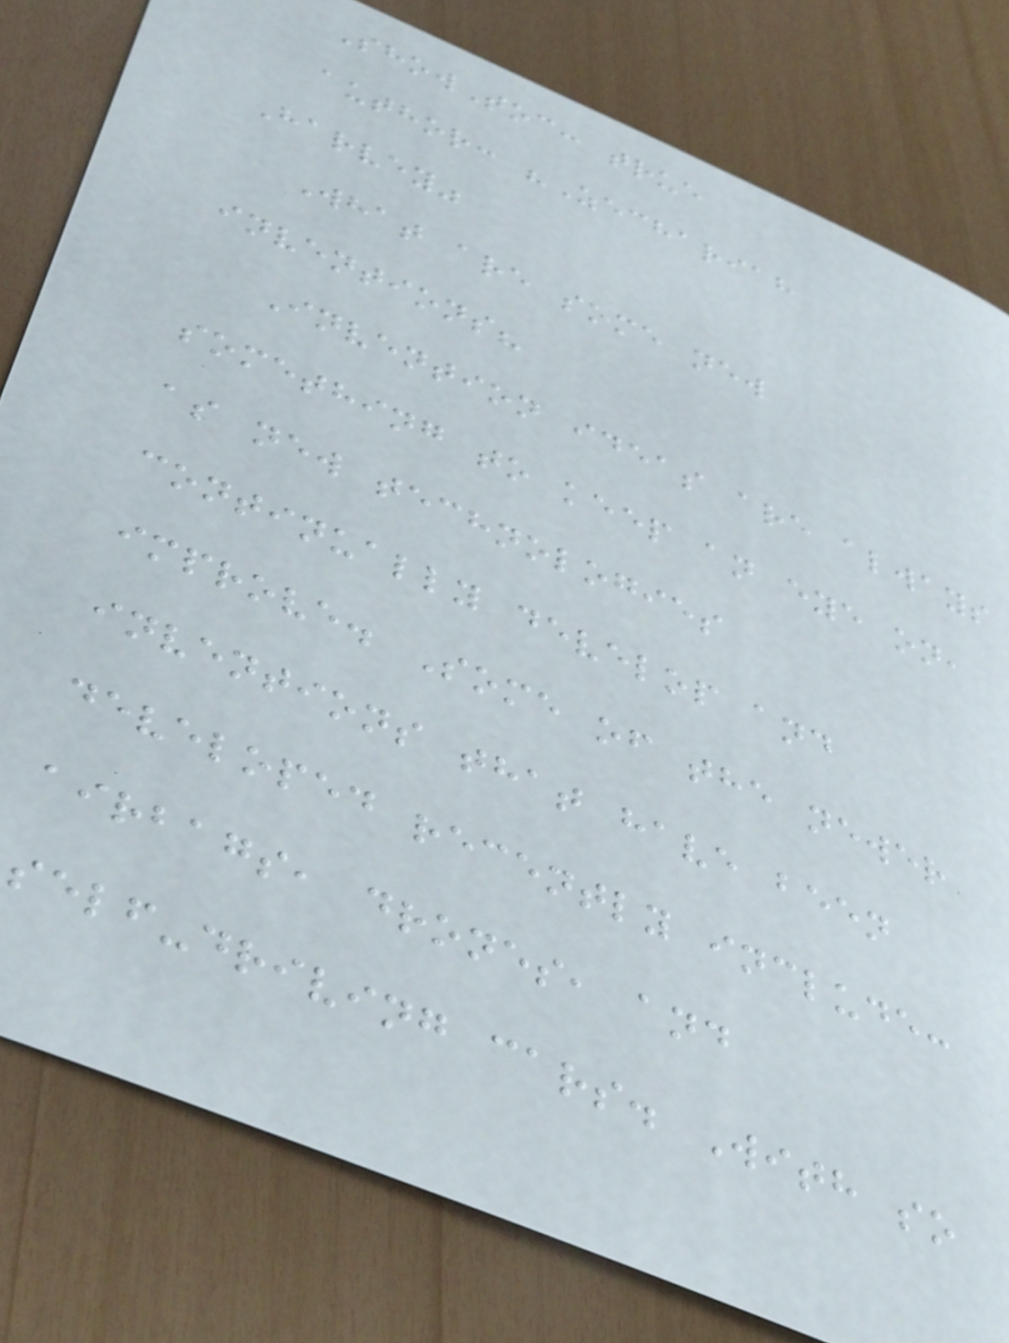ShowToc: true
author: "Zechariah
Harvey"
What are some new
inventions?
Invention ideas are always
something to keep an eye on,
as new technologies
continually develop and
improve. Some of the newer
inventions that have been
developed recently include:
airbags, drones, and
self-driving cars. With so
